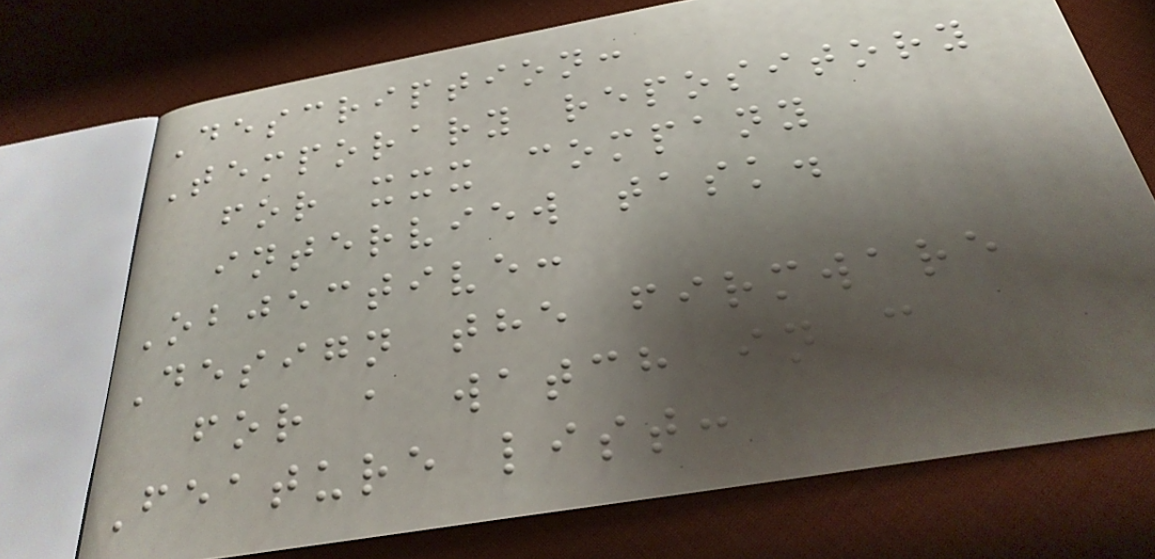Description:
Temporary repository
for xxx company
interview task.
Objective:
Design the firmware
for a watch in c
Feature list:
